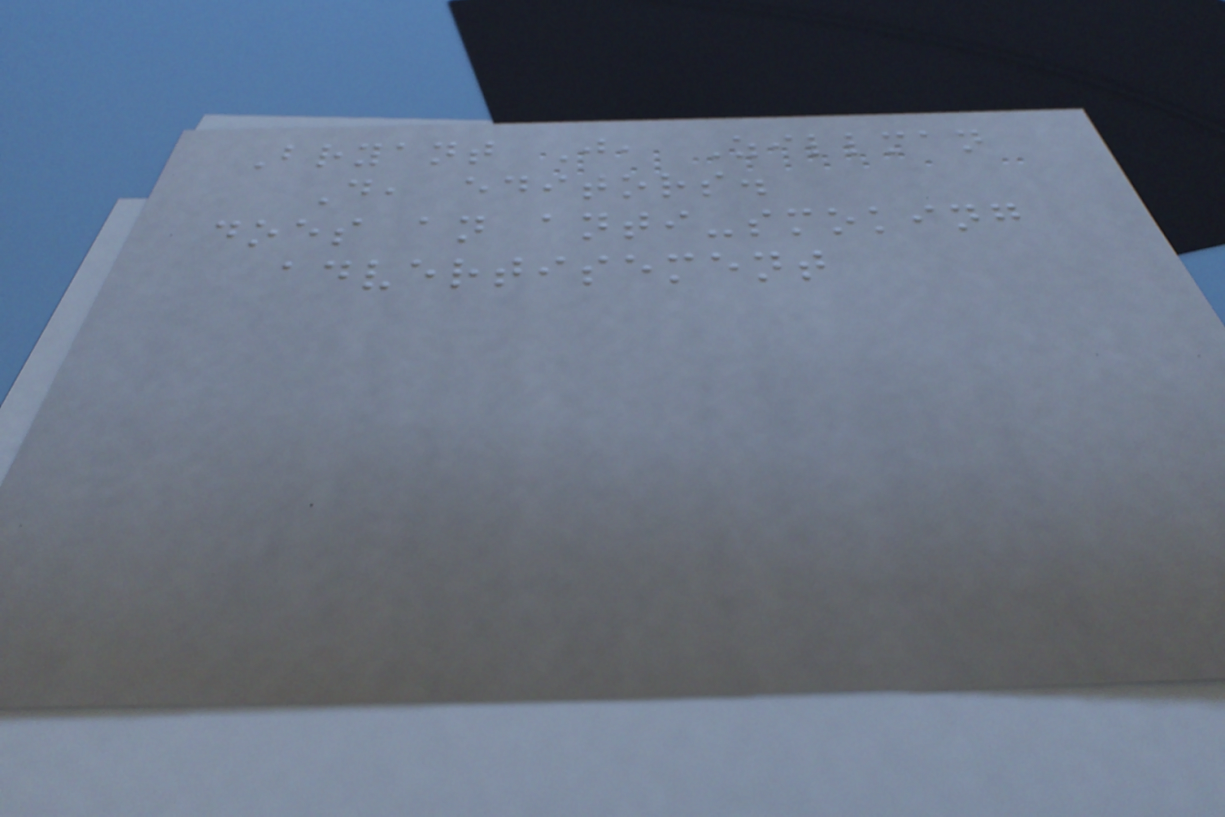Bryant J, Zillman
D, editors.
does an anti-smoking
advertisement
